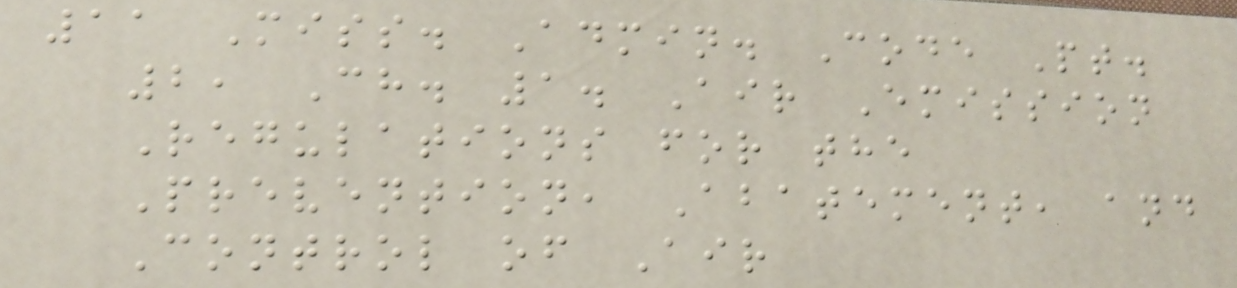11 Miss. Admin. Code Pt.
2, Ch. 1. Air Emission
Regulations for the
Prevention, Abatement, and
Control of Air
